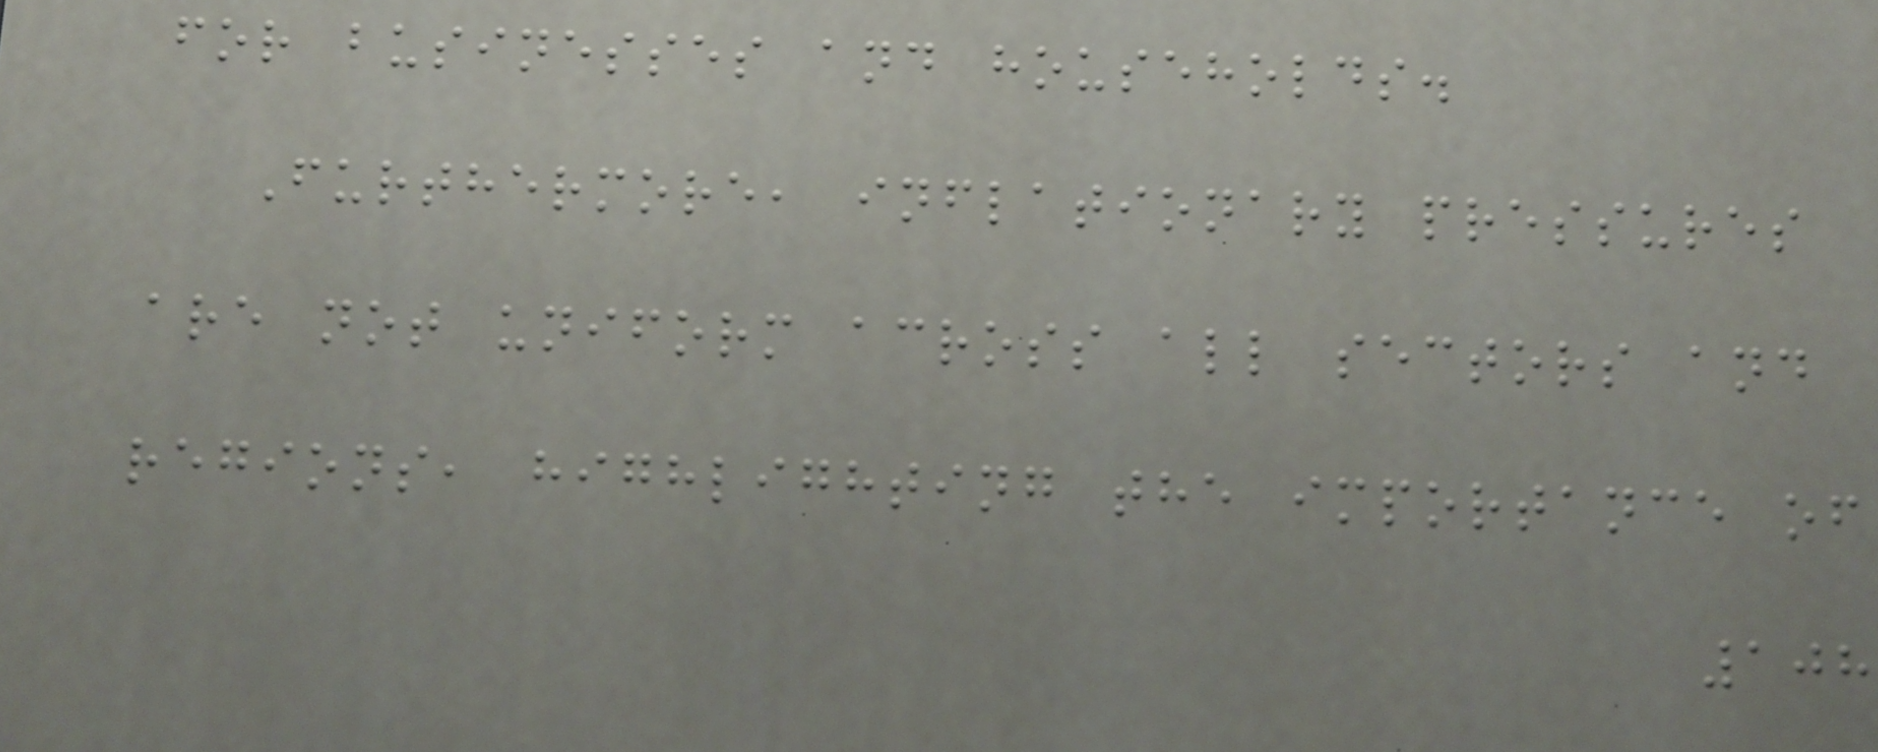for businesses and households.
Furthermore, inflationary pressures
are not uniform across all sectors and
regions, highlighting the importance of
108
